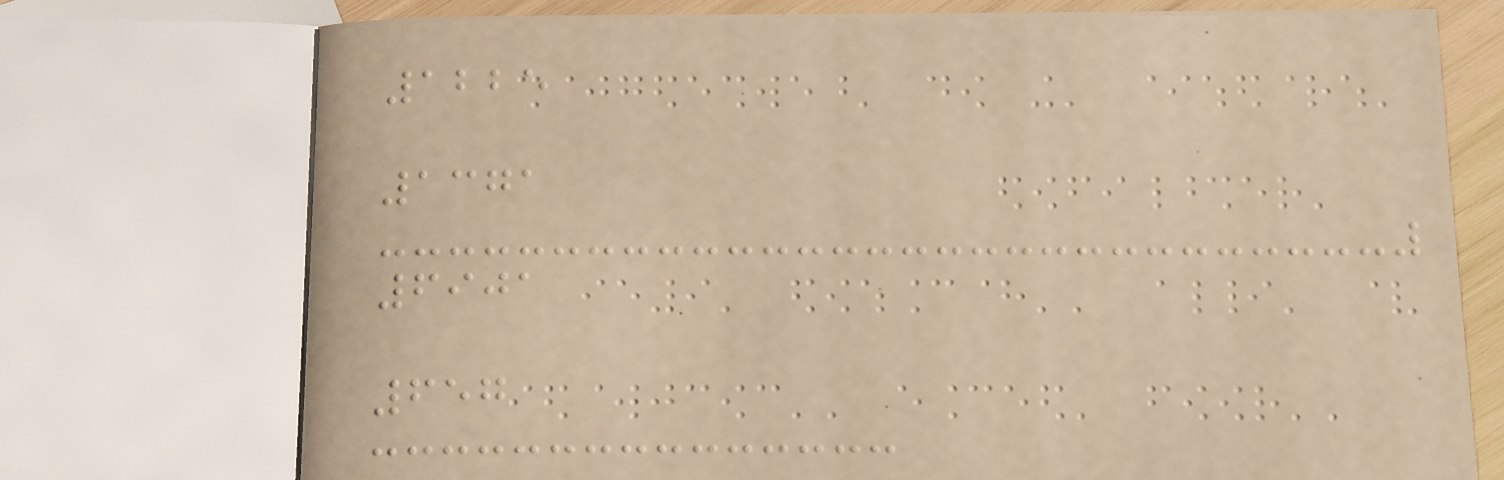1225
1371
6901
657
